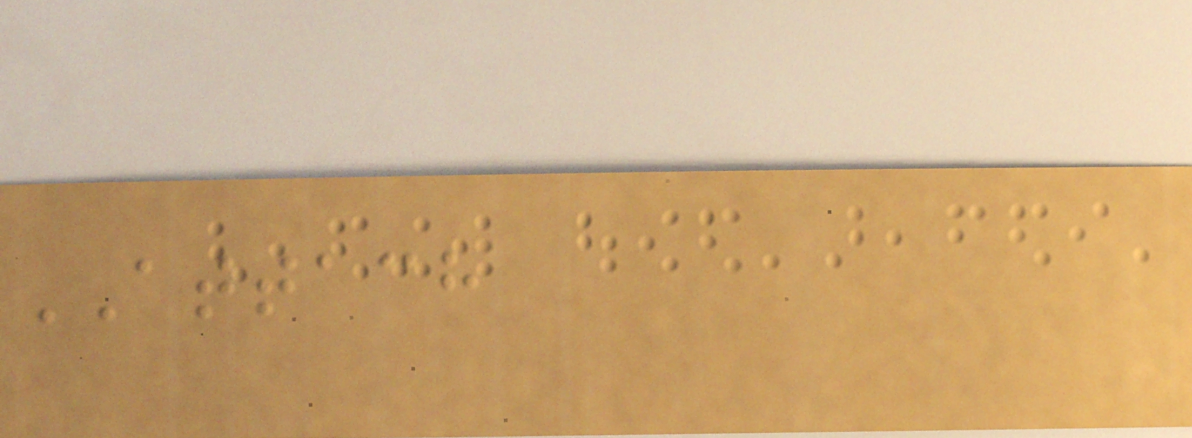ATTACH
